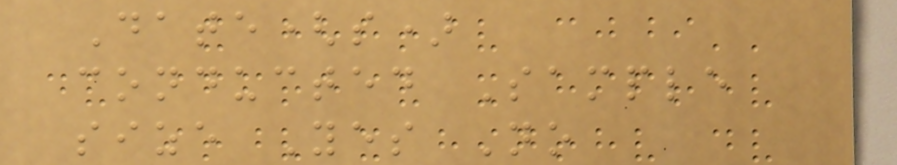Date(s)
conducted Sample
size Yes No
